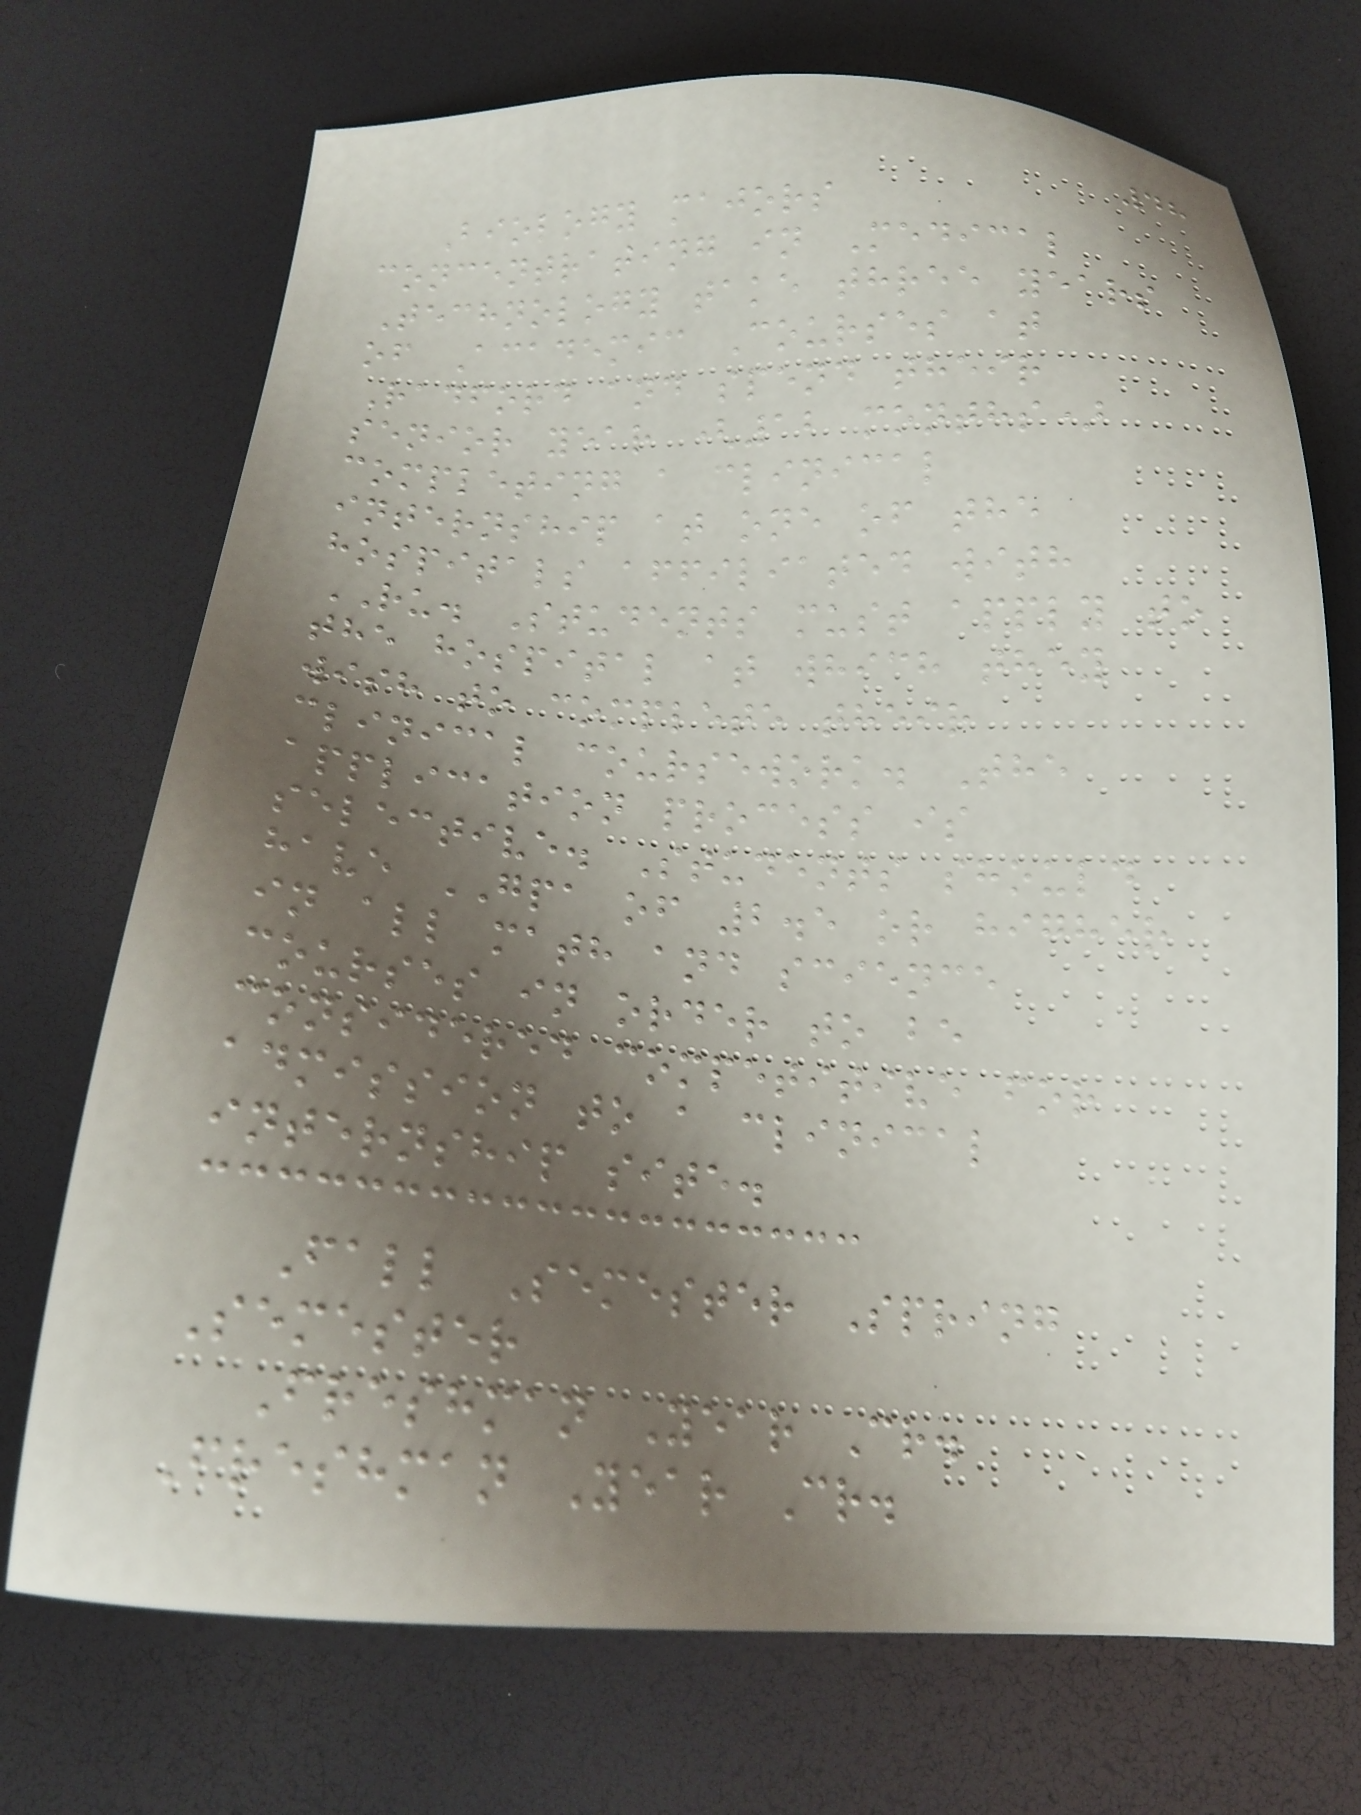48
Biology majors
concentrating in Medical
Technology take three years
of Academic Courses at
Radford and spend their
senior year (12 months)
completing a clinical
internship at one of the
hospitals affiliated with
RU. Students must apply to
the hospital at which they
wish to complete their
clinical coursework. The
application process is
selective. Students should
have GPA of 2.5 or higher
in all math and science
courses in order to be
considered competitive for
admission to a clinical
internship site.
Fall Semester Spring
Semester
Freshman Year Cr.
Freshman Year Cr.
